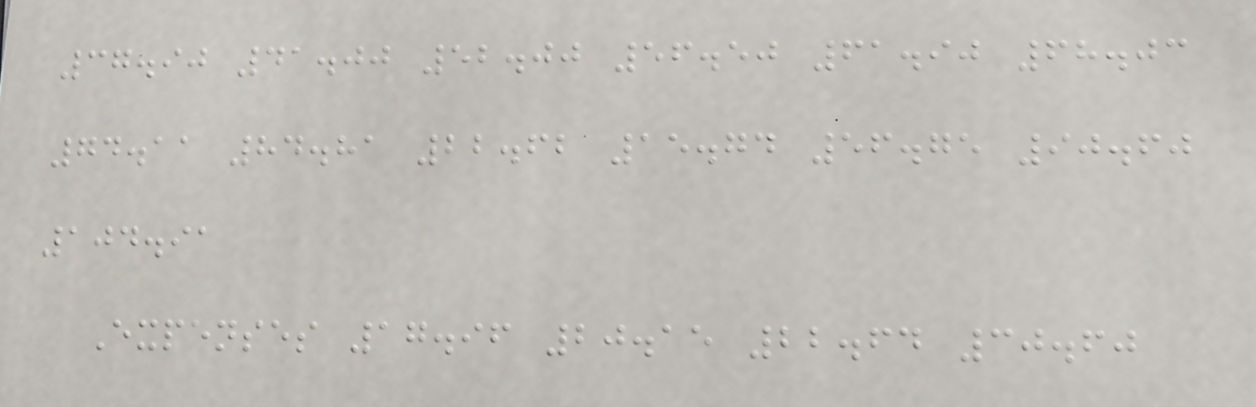37.90 41.00 52.00 56.50 61.90 68.03
74.11 84.81 22.62 15.74 56.75 90.60
104.91
Expenses 17.96 20.15 22.64 30.60
